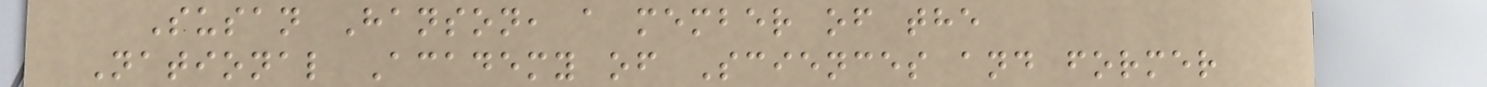Susan Hanson, a member of the
National Academy of Sciences and former
